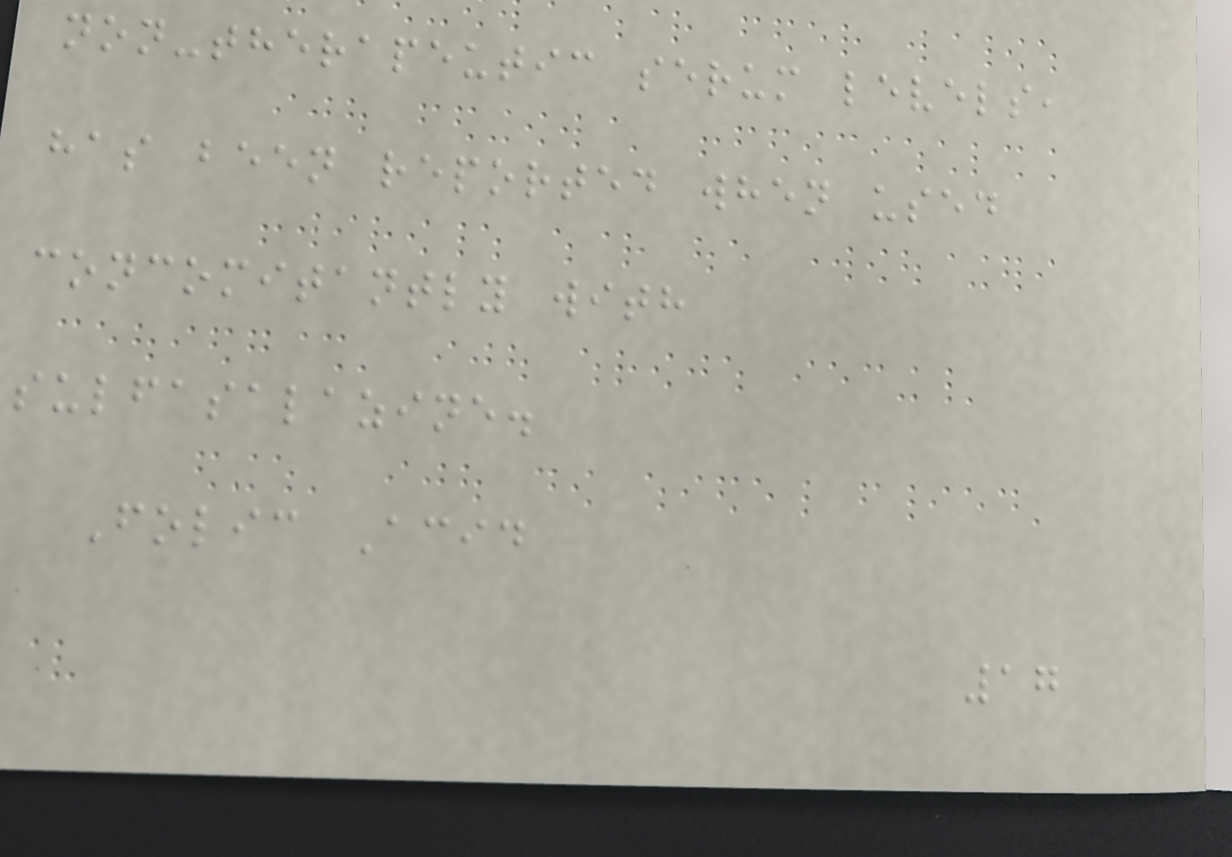non-therapeutic serum levels,
has been reported when used
concomitantly with
sulfasalazine.
Folic Acid
17
